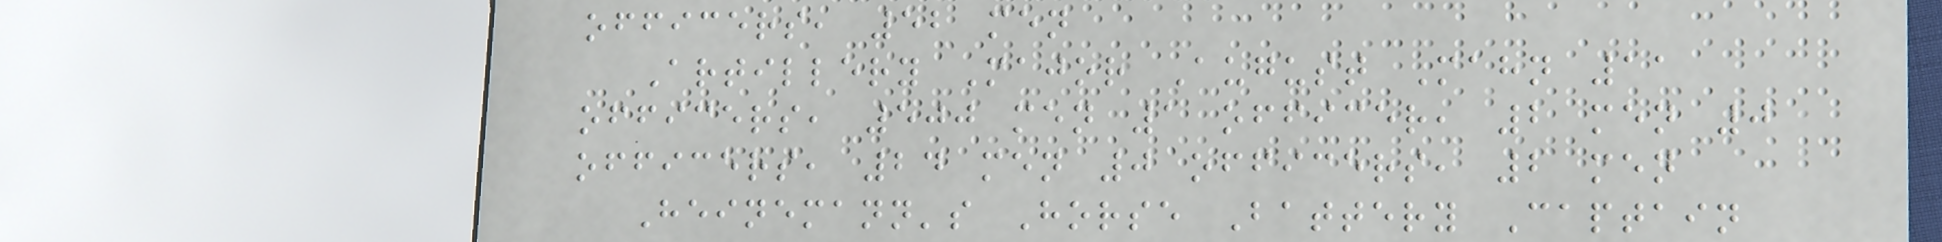officers, 52 men
Artillery Major August Mahn 11
officers, 500 men 1 officer, 2 men 0
officers, 24 men 0 officers, 2 men
Heinemann's Horse Battery Captain
